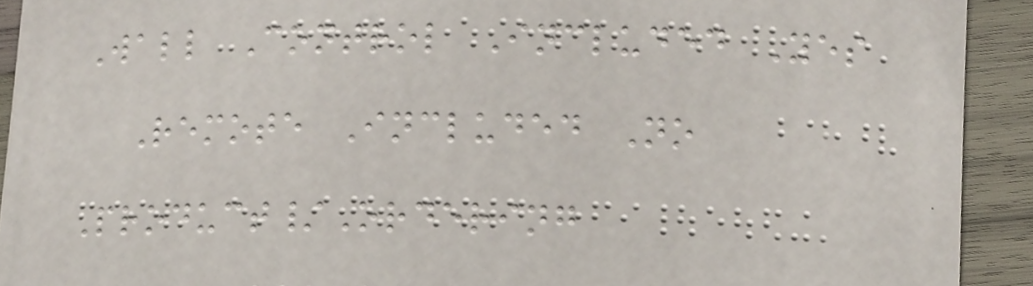Wall Control Included Yes
Remote Included No
Product/Ordering
